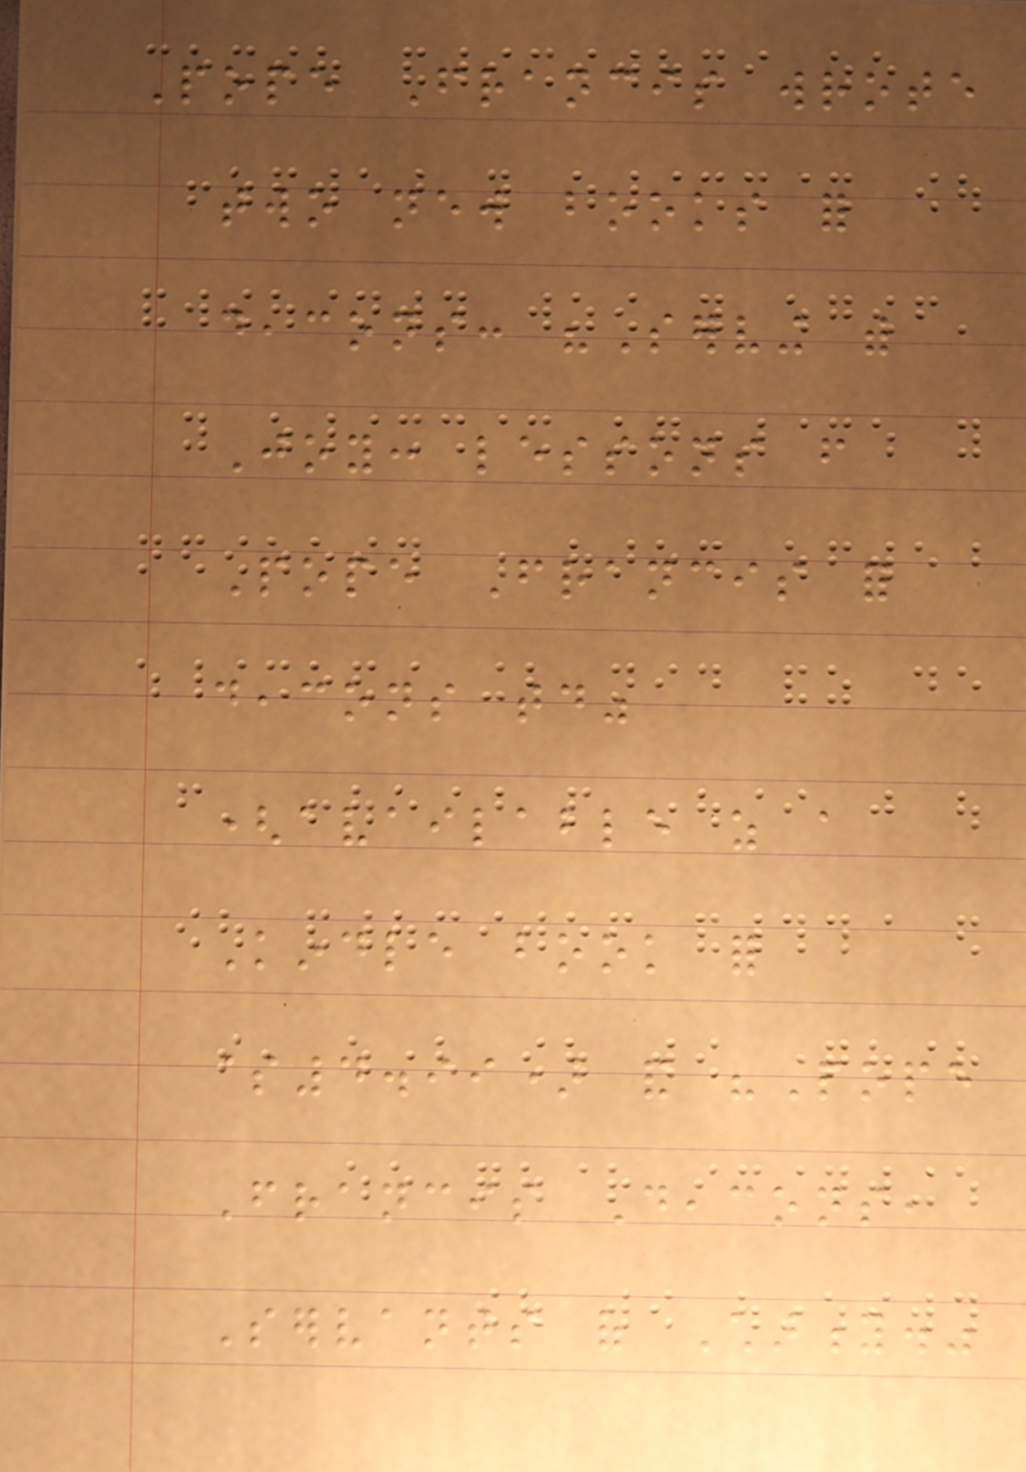Pope Francis wrote
two new books for
deacons: "Serving with
Joy: lessons from
Pope Francis for
deacons today"
(available as a
Kindle book for
$4.99) and "Pope
Francis Deacons,
Servants of Charity."
